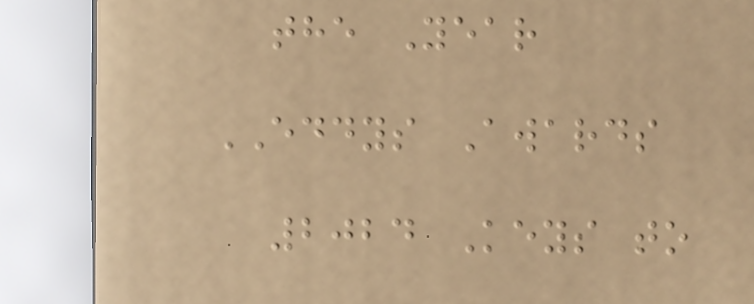the Year
EDDYS Awards
2024 Keys to
